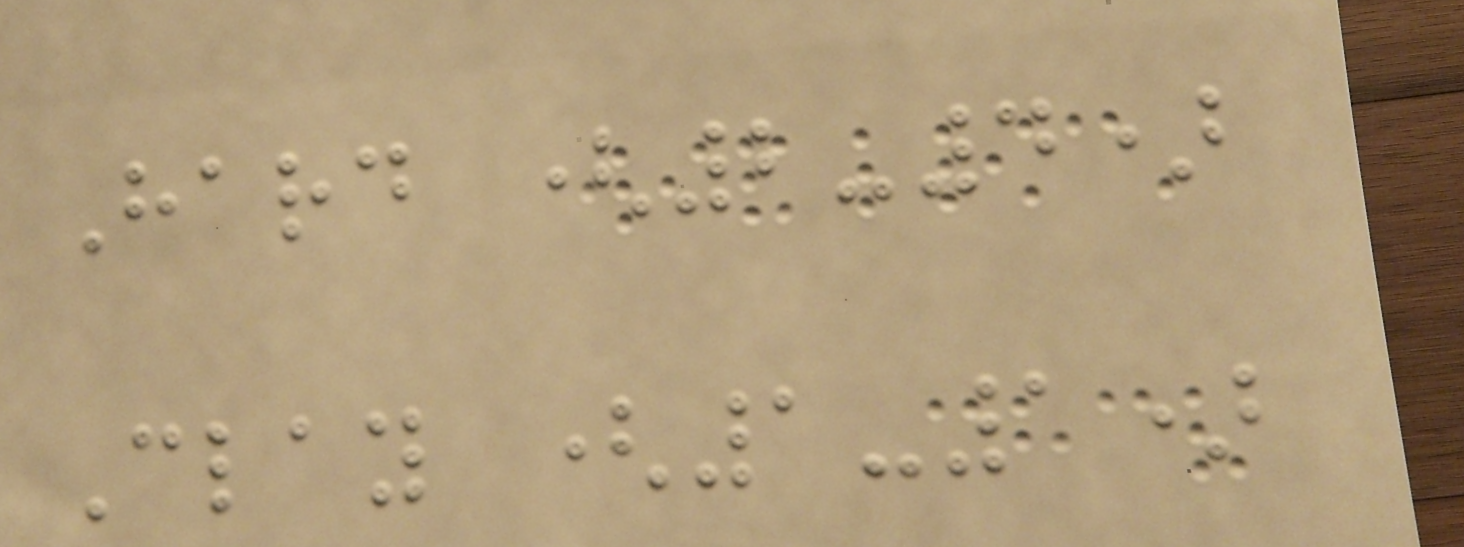Hard (2-4)
Clay (1-1)
